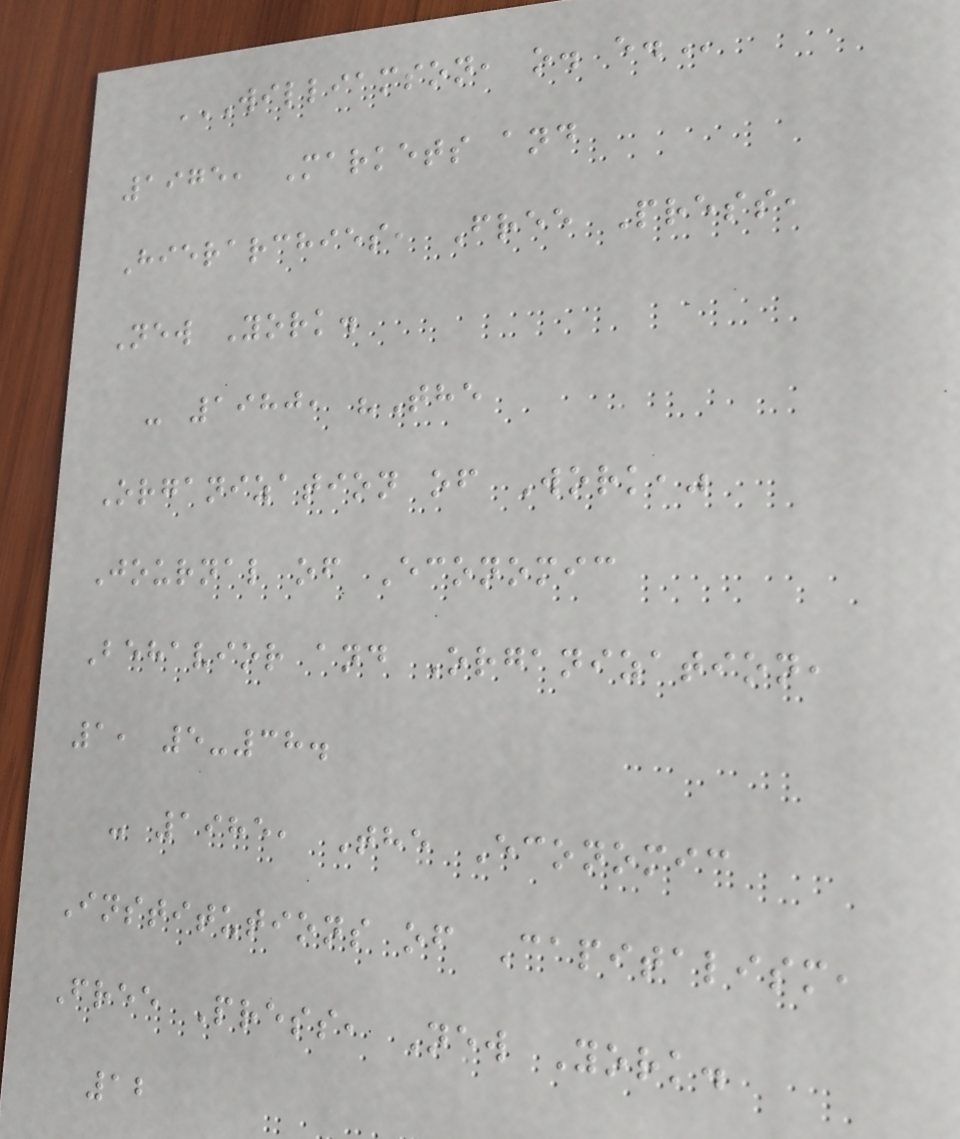WILLIAMSON, O. E.
1975, Markets and
Hierarchies, Free Press,
New York.
- 1980, "The
Organization of Work,"
Journal of Economic
Behavior and Organization,
1, 5-38.
- 1985, The Economic
Institutions of Capitalism,
Free Press, New York.
12
